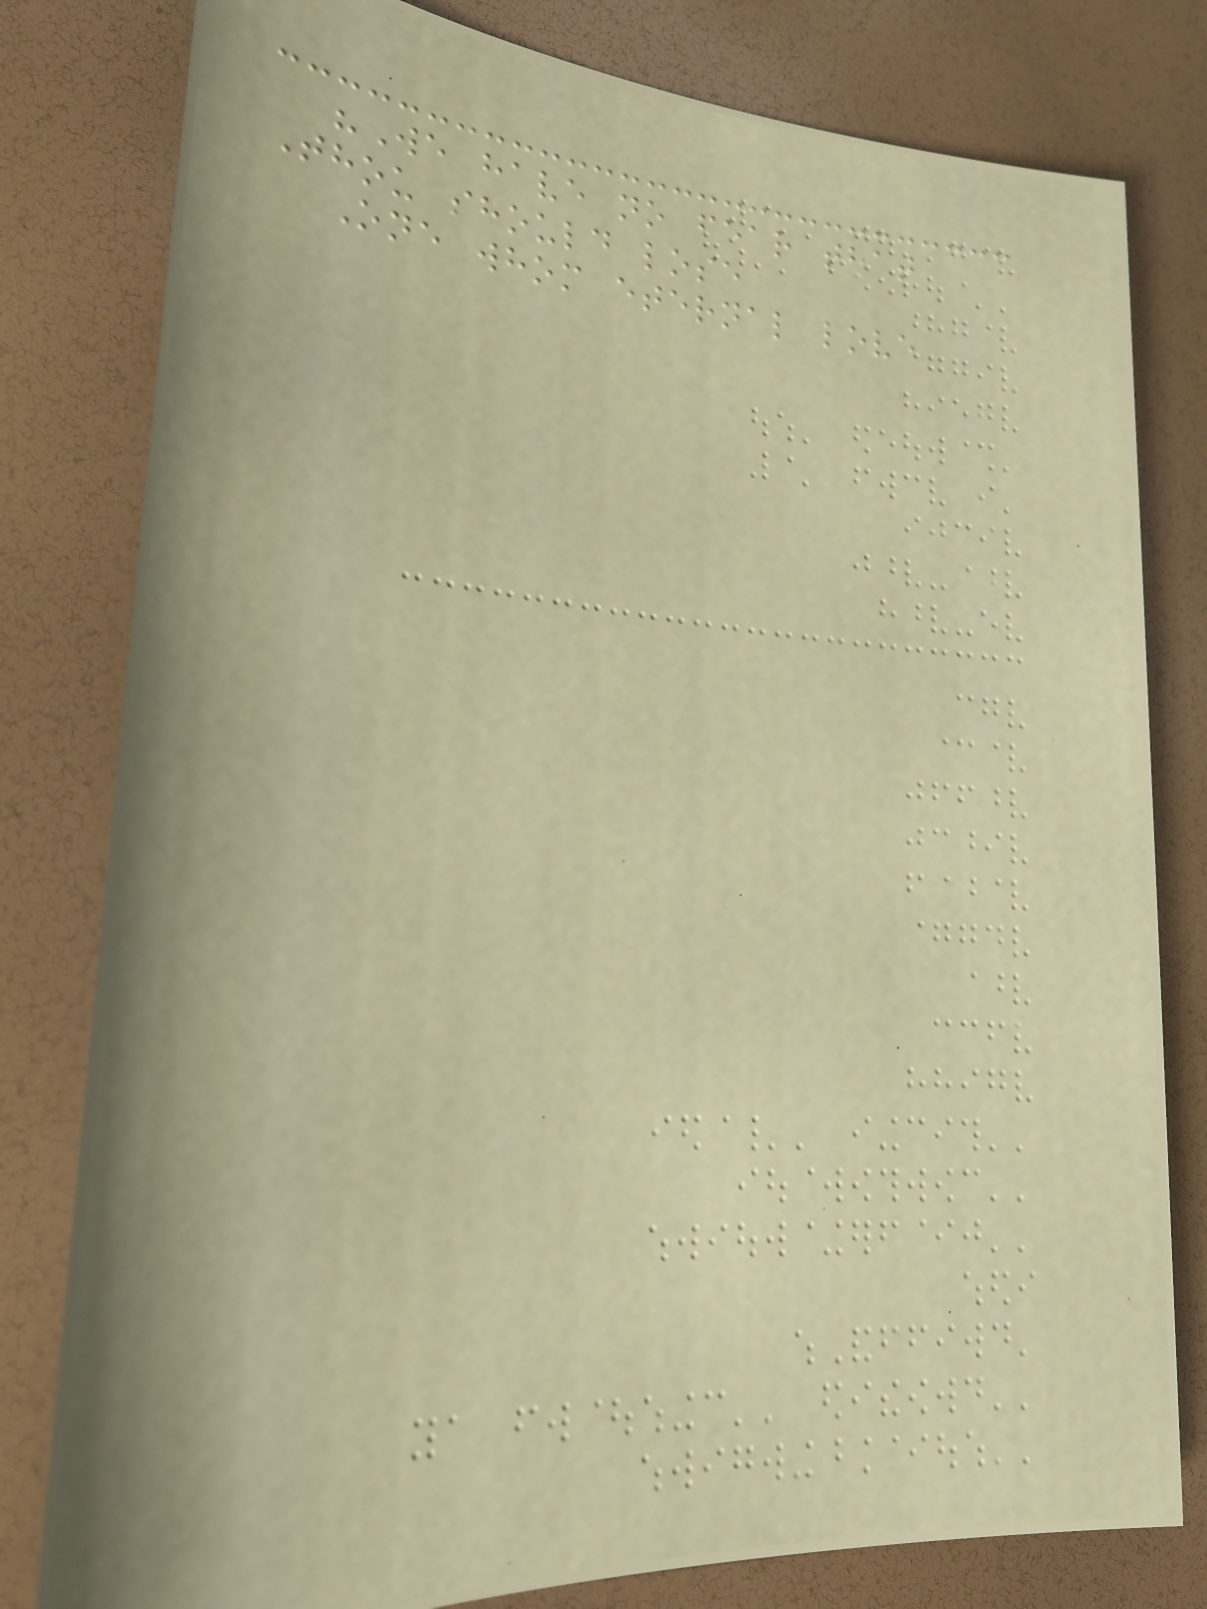"We have no fear that
Thou should lose
One whom eternal love
